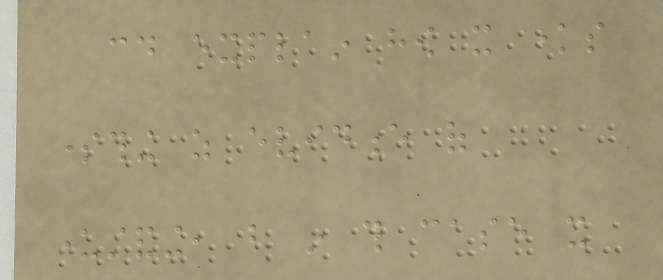could explain how it knows
something as evidence of
understanding, but in this case it
